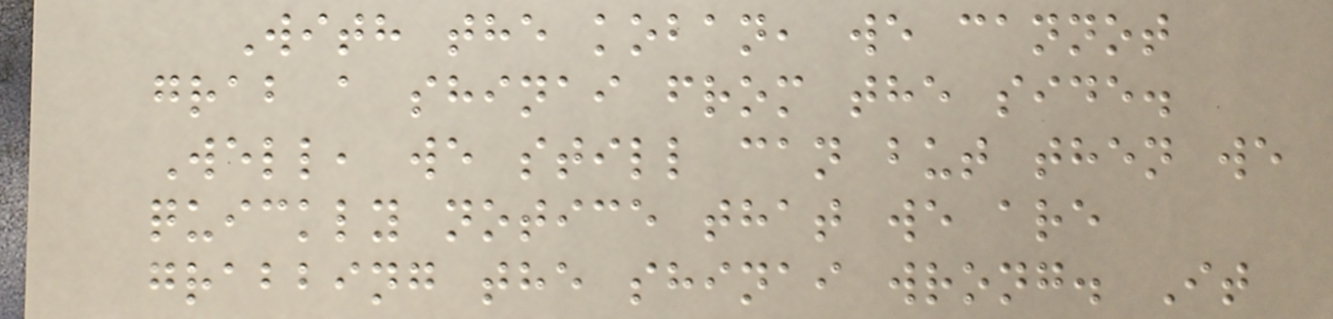With the koban, we cannot
grab a shinai from the side.
Well, we still can but then we
quickly notice that we are
grabbing the shinai wrong. It
